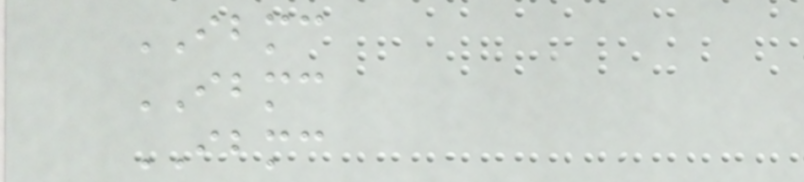IBMC
IBMC
IBMC
